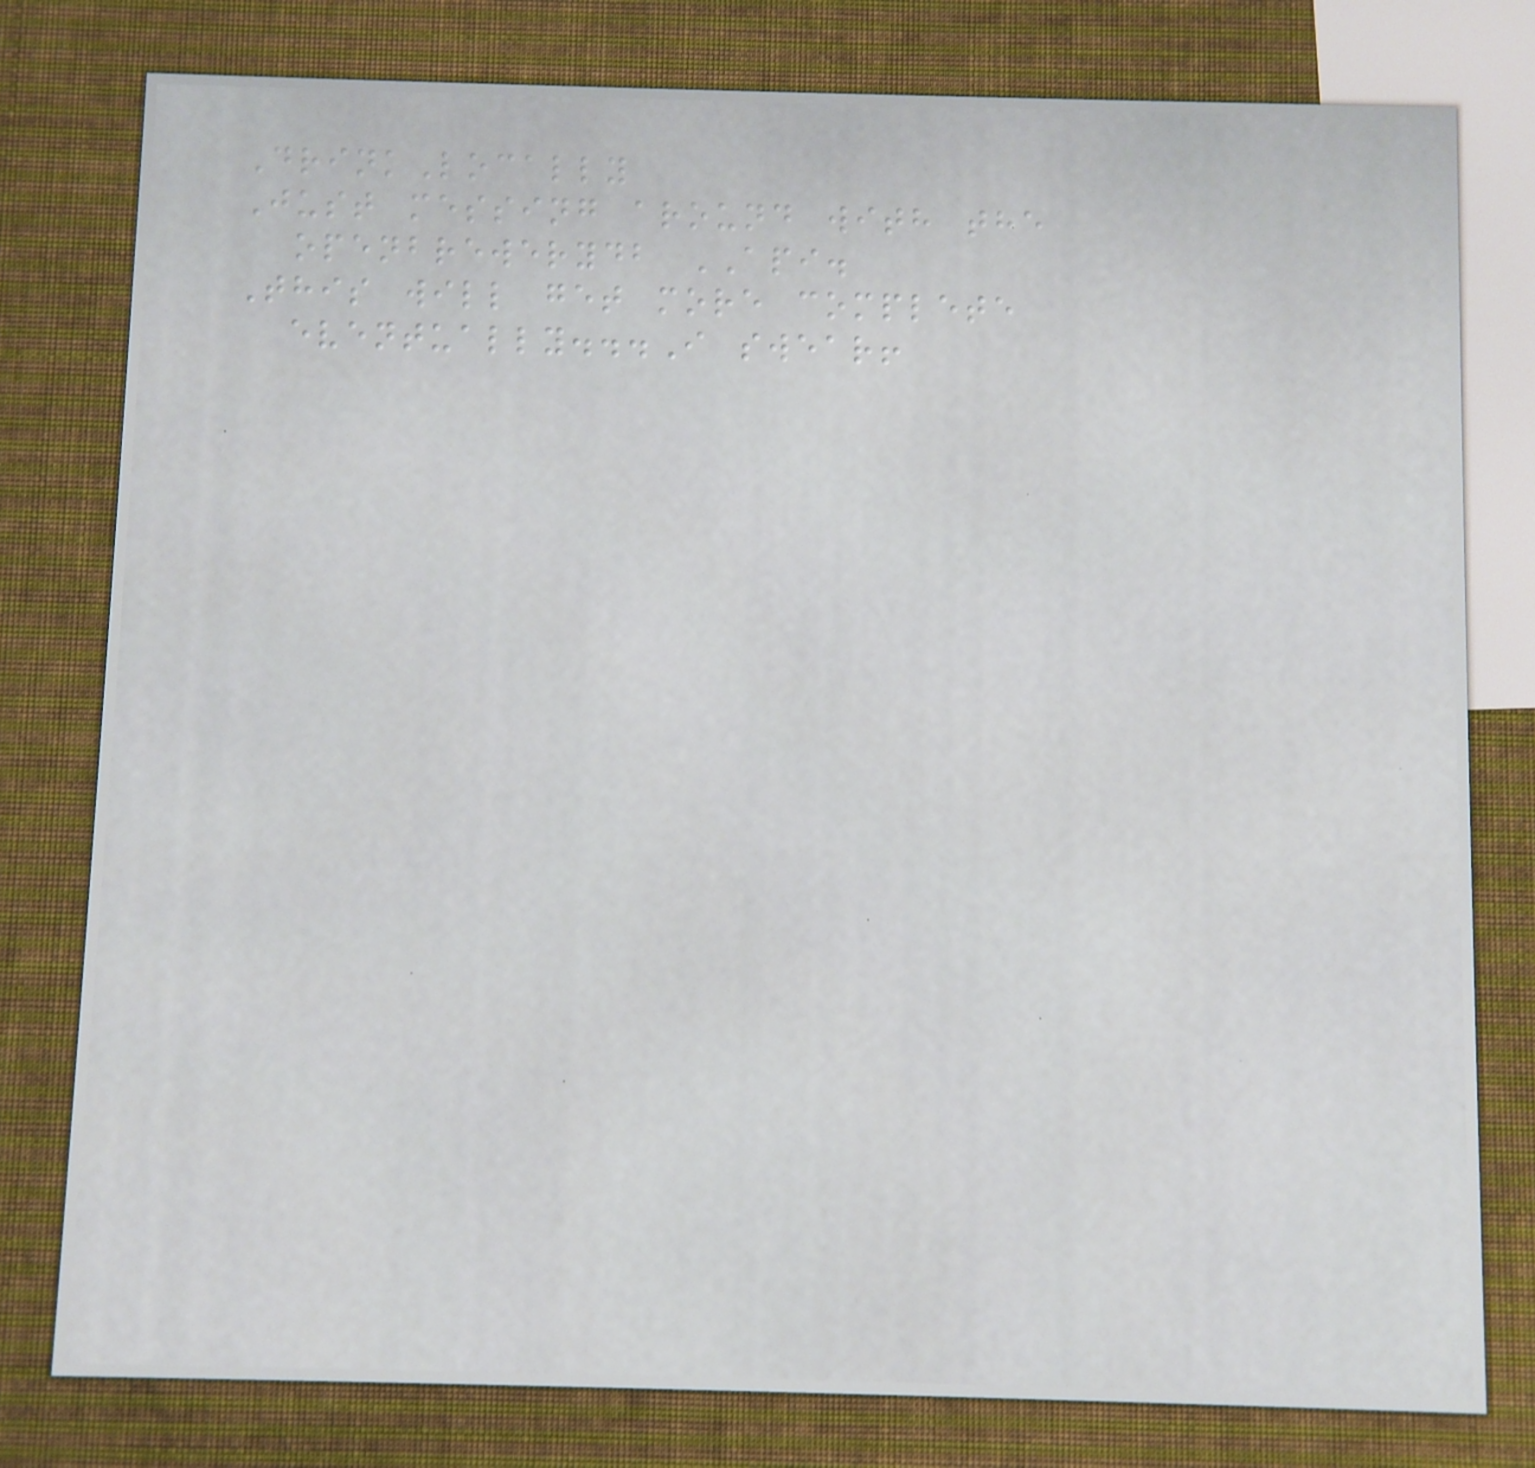DrinkLocally
Just messing around with the
openbrewerydb API.
This will get more complete
eventually...I swear!
